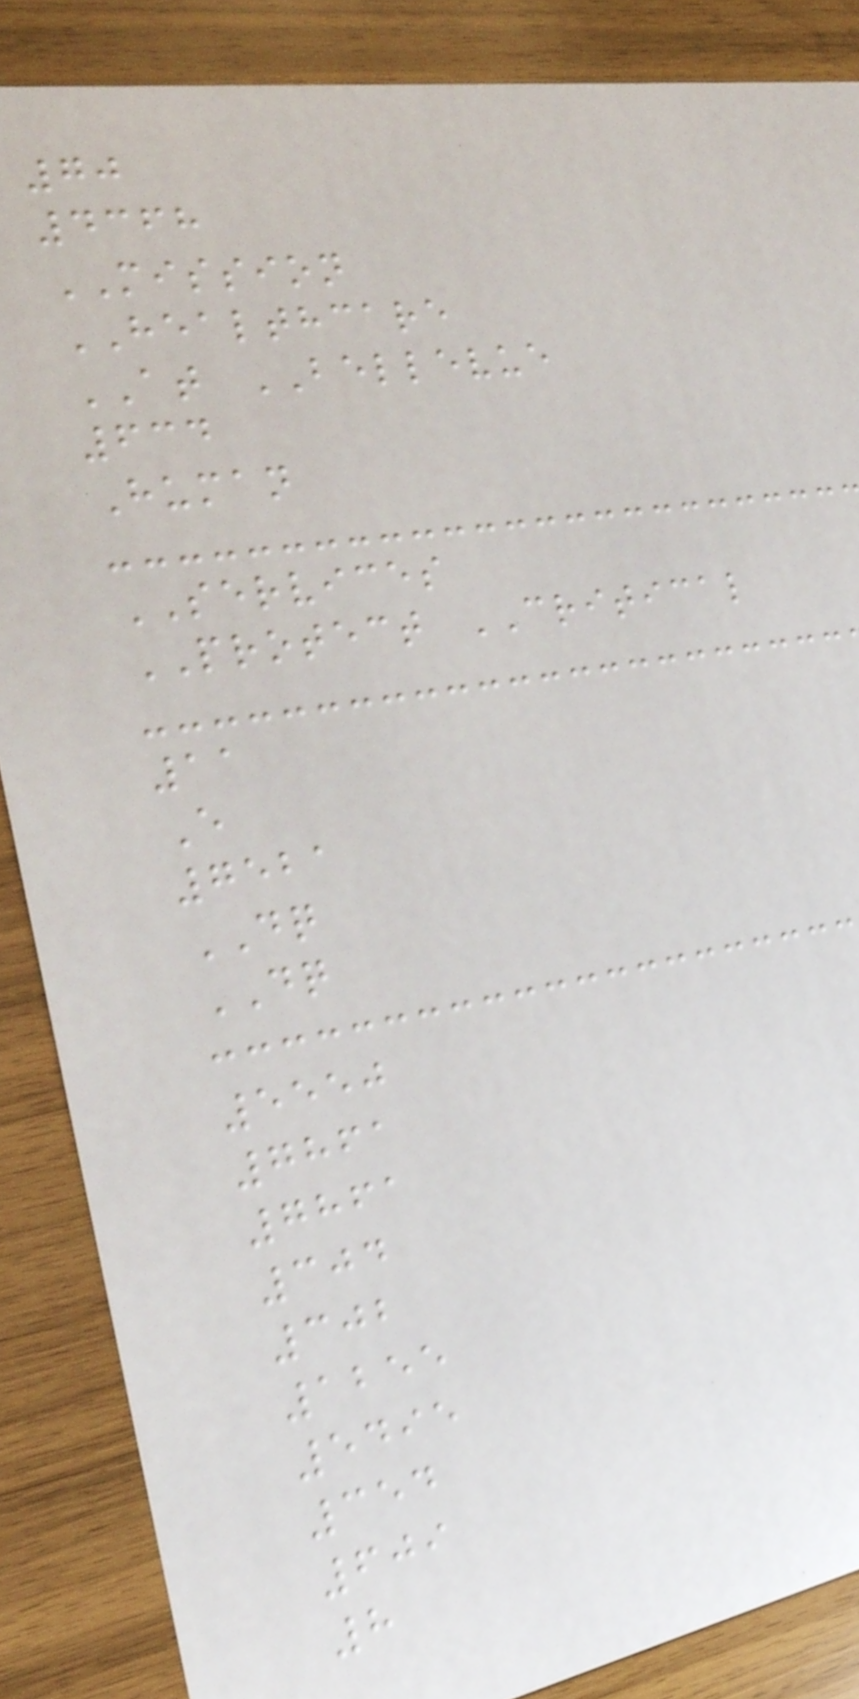70
4368
MISSION
HEALTHCARE
AT BELLEVUE
634
Human
SERVICES
PROTECT CRITICAL
11
E
7521
DQ
DQ
5550
7861
7861
304
302
1255
5495
354
609
8
